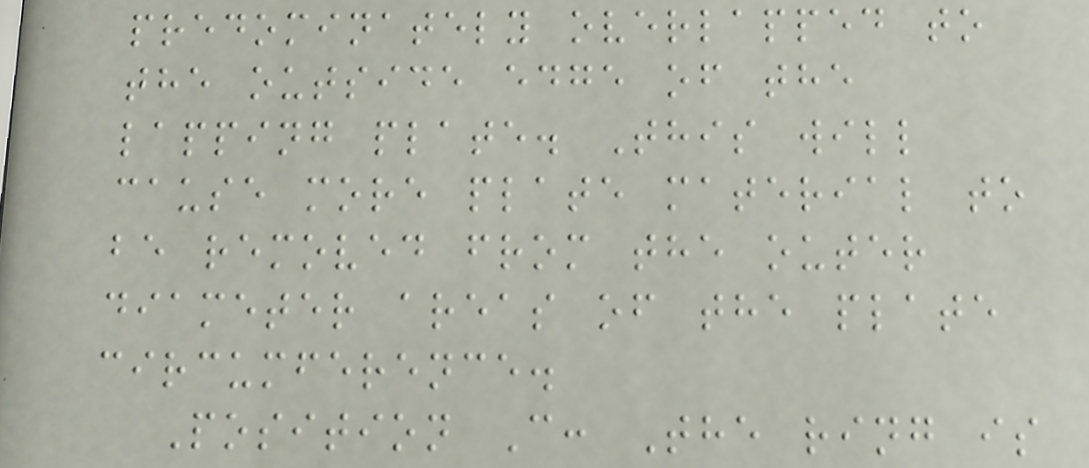predominately overlapped to
the outside edge of the
lapping plate. This will
cause more plate material to
be removed from the outer
diameter areas of the plate
circumference.
Position C: The ring is
